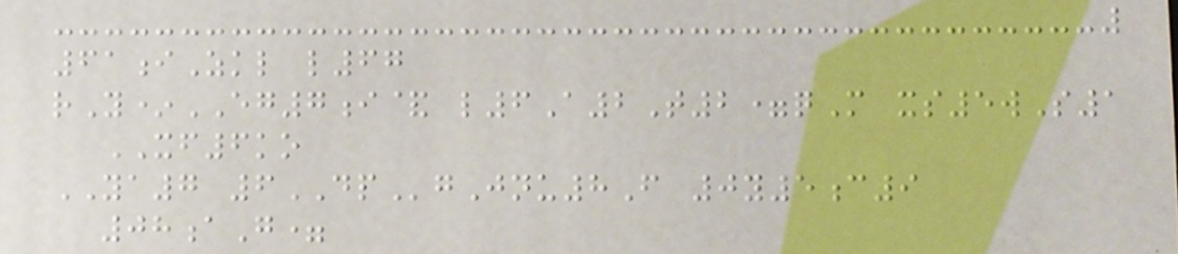61iZkl l67
rY*EG7i& l6A2T2=qM xs5wS1
XF6ko
YA7 6DPgJnu8F 0y5c9
08aG=
